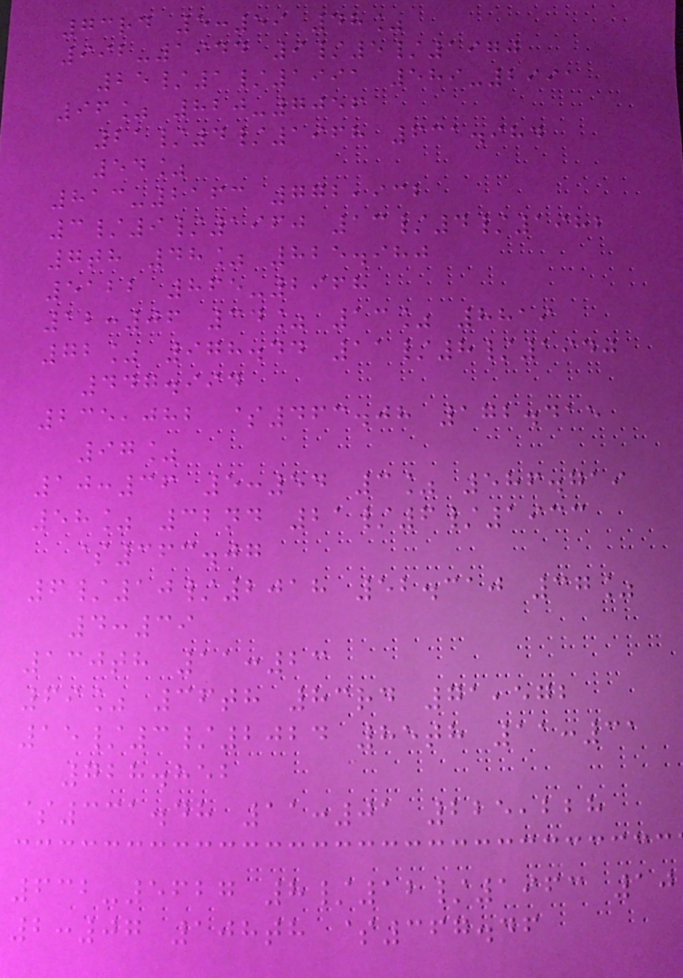73rd 5:59 48%
992-1944 9/5/1970
25/1/1991 589-2991
96% 820-7056
21/4/1968 631.984
54%
813-2163 772,932
3/9/1960 13/4/1982
7th 48% 825.980
5122 865-2968
12:06 34% 13% 8819
72% 978.44 11/8/1940
447.994
235,082 $463.08 172.415
97%
10:36 5:54 3% 586.719
58% 32nd 21/6/1933
$363.07
6/10/2018 52.310 37%
4:39
130th 11:23
69% 36th 83rd 71,572
15/3/2024 85th 11:31
728.852
$331.48 11:01 225,228
632-5627 8/12/1963 10
2:07 108th $367.46
